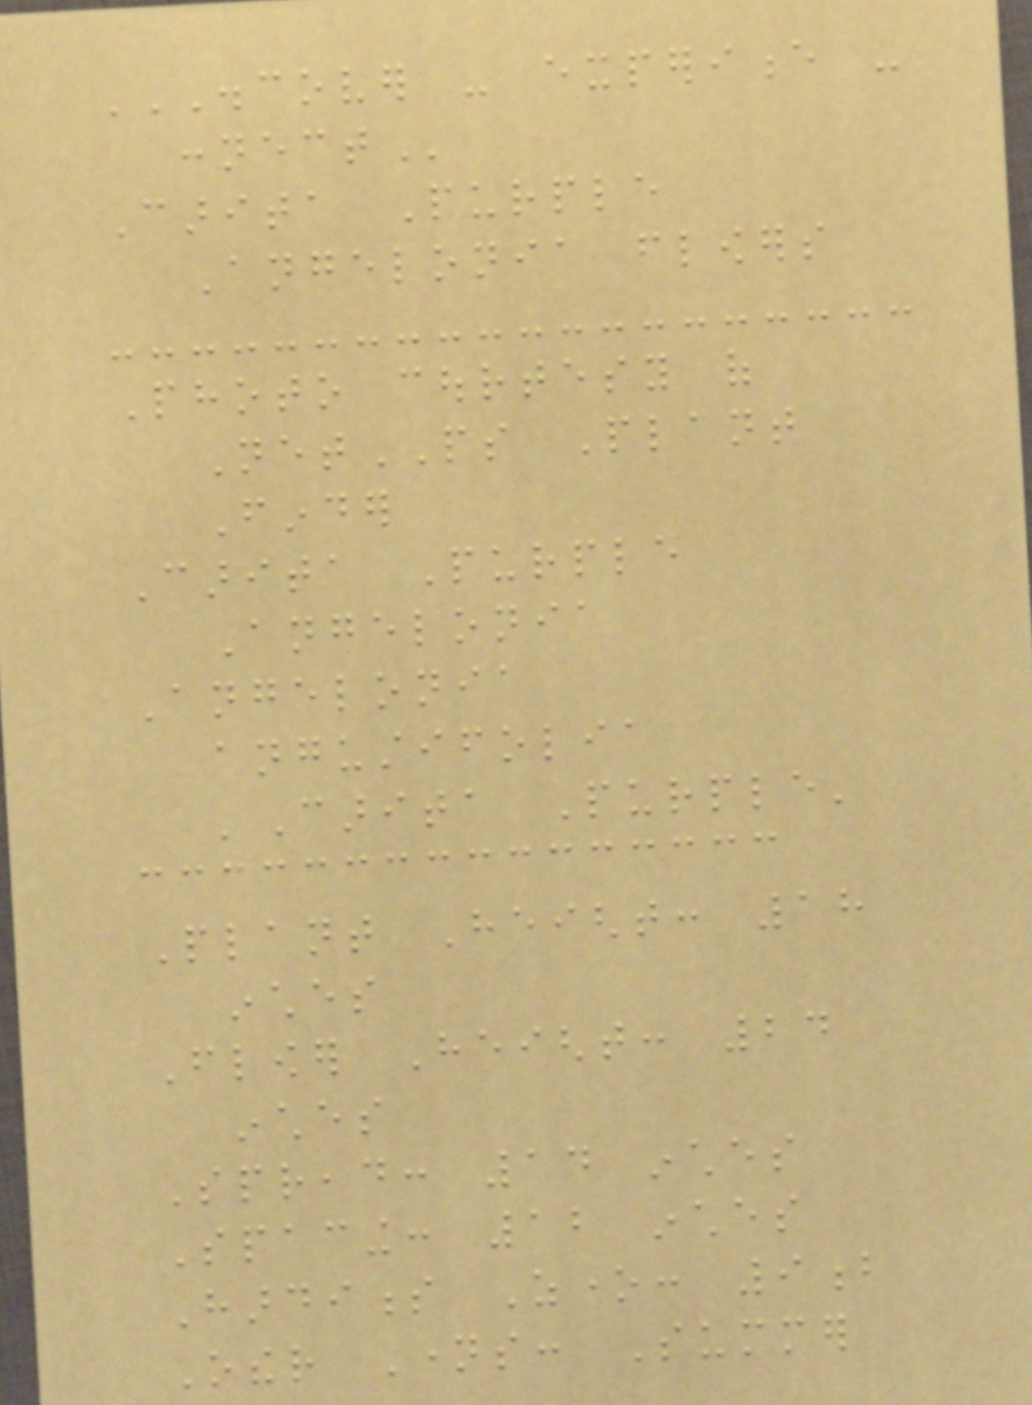DISCOVER - EXPERIENCE -
CONNECT
Carita Purple
Angelonia flowers
Photo courtesy of
NetPS Plant
Finder
Carita Purple
Angelonia
Angelonia
angustifolia
'Carita Purple'
Plant Height: 18
inches
Flower Height: 24
inches
Spread: 14 inches
Spacing: 12 inches
Hardiness Zone: 9b
Other Names: Summer
